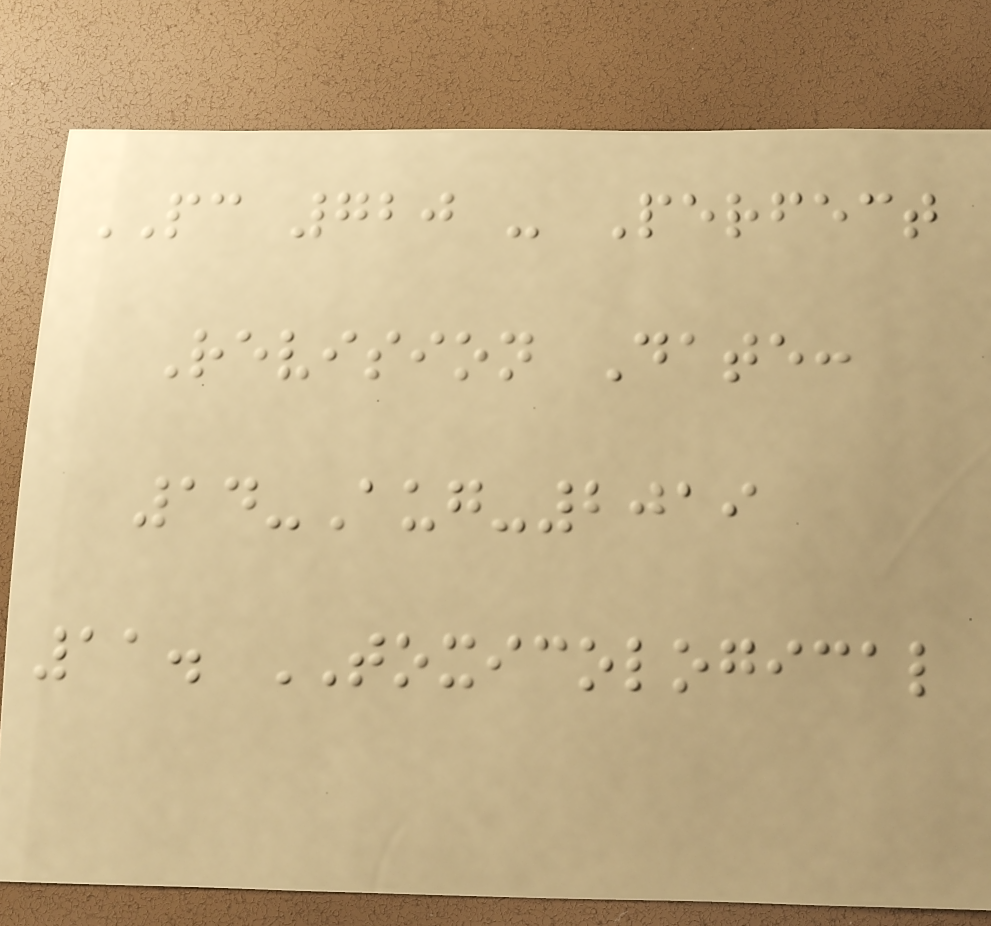PC 720 - Perfect
Revision Date:
14-Aug-2019
11. TOXICOLOGICAL
